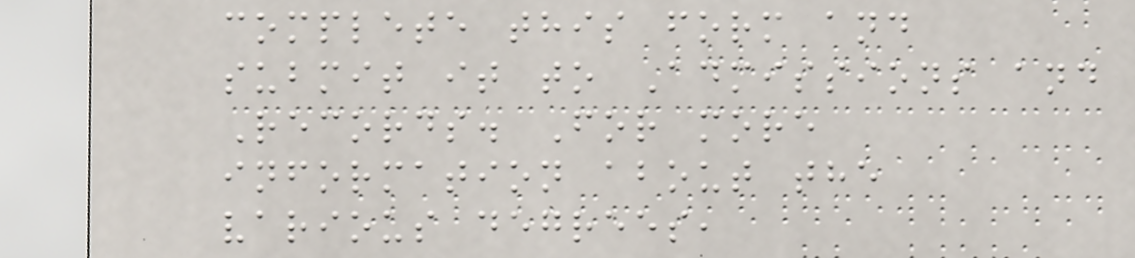complete this form and
submit it to Admissions and
Records. For more
information about the
various degrees,
